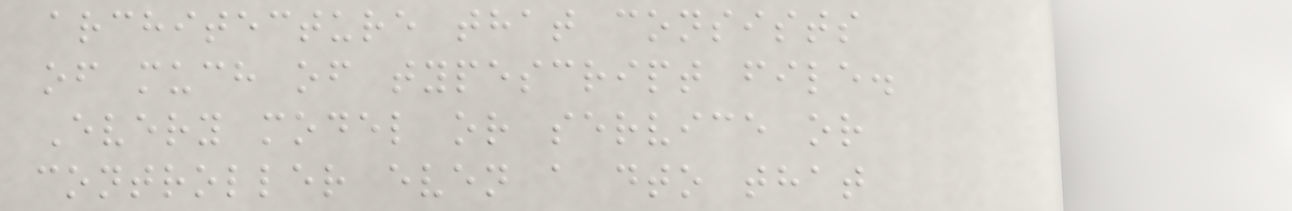architecture that consists
of much of typescript file.
Every model or service or
controller even a dto that
